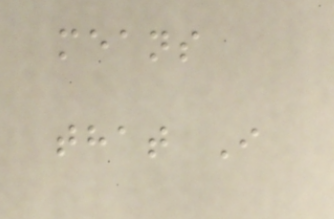means
that I
